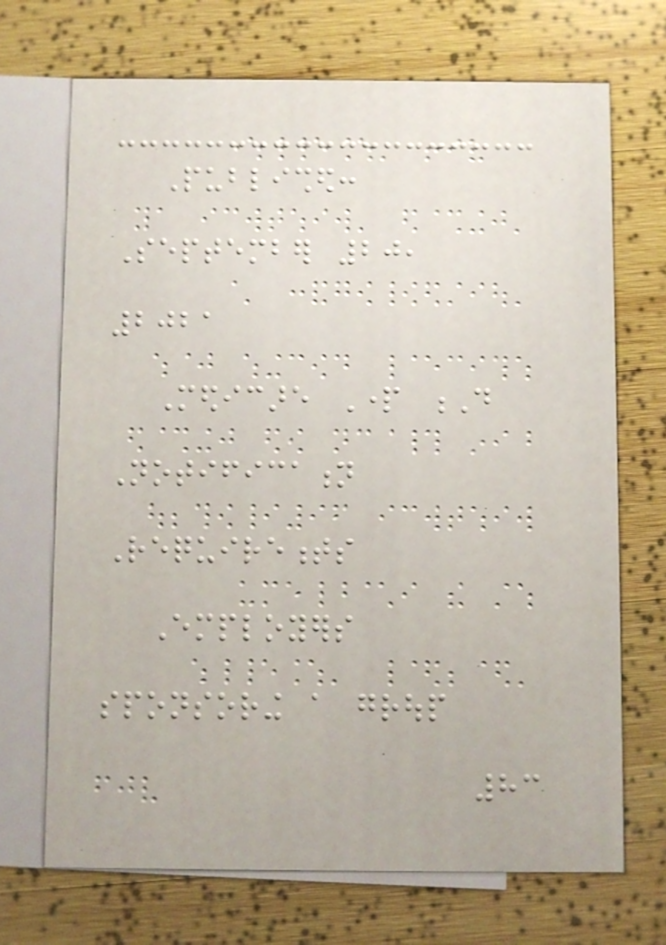Published:
September 20,
2021
Medicare Part D
Notification
Requirements
Employers
sponsoring a group
83
